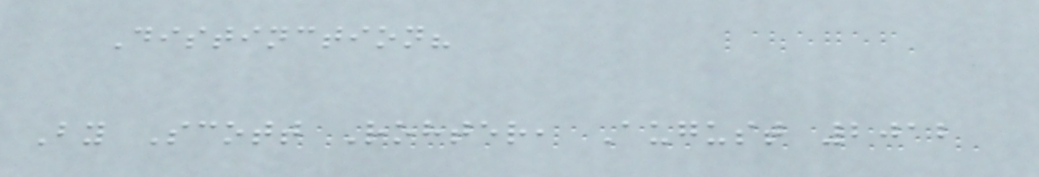Distinction?
By Scott Rohter, August 2012
